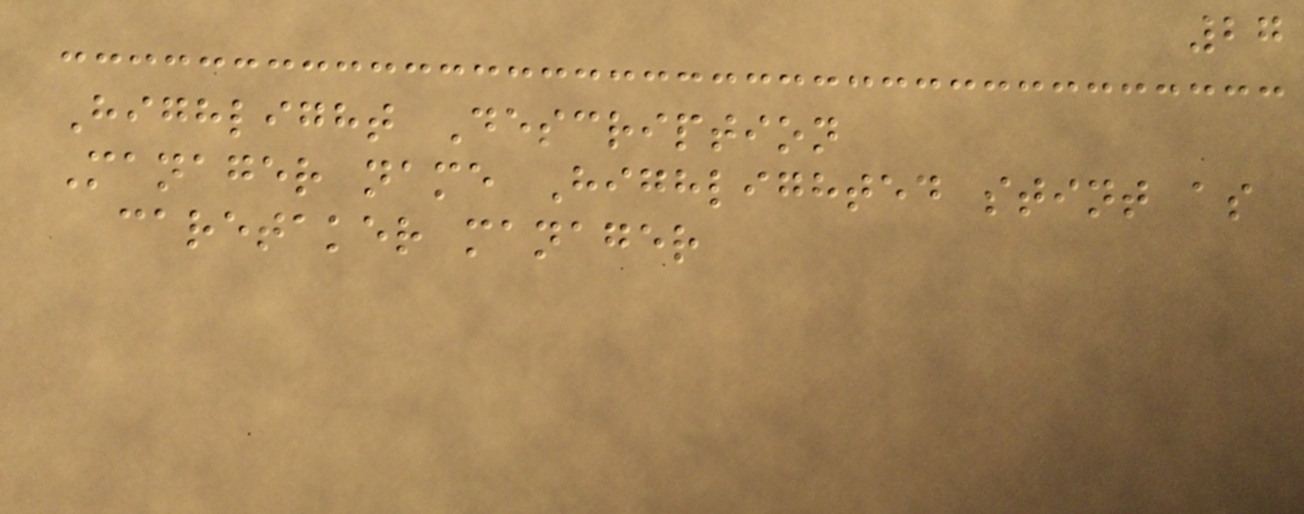27
Highlight Description
Manager name Highlighted stint as
caretaker manager
